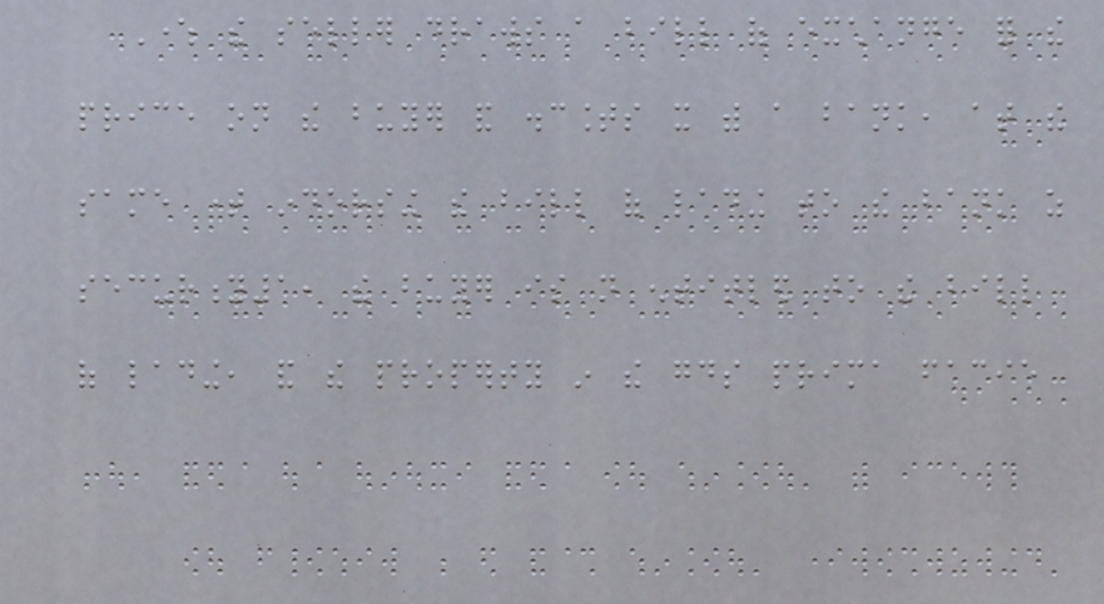Where the seller draws a bill of exchange for the
price on the buyer and discounts it with a bank, at the
same time indorsing the bill of lading to the bank as
security1, the buyer is not entitled to the bill
of lading, and the property in the goods prima facie
